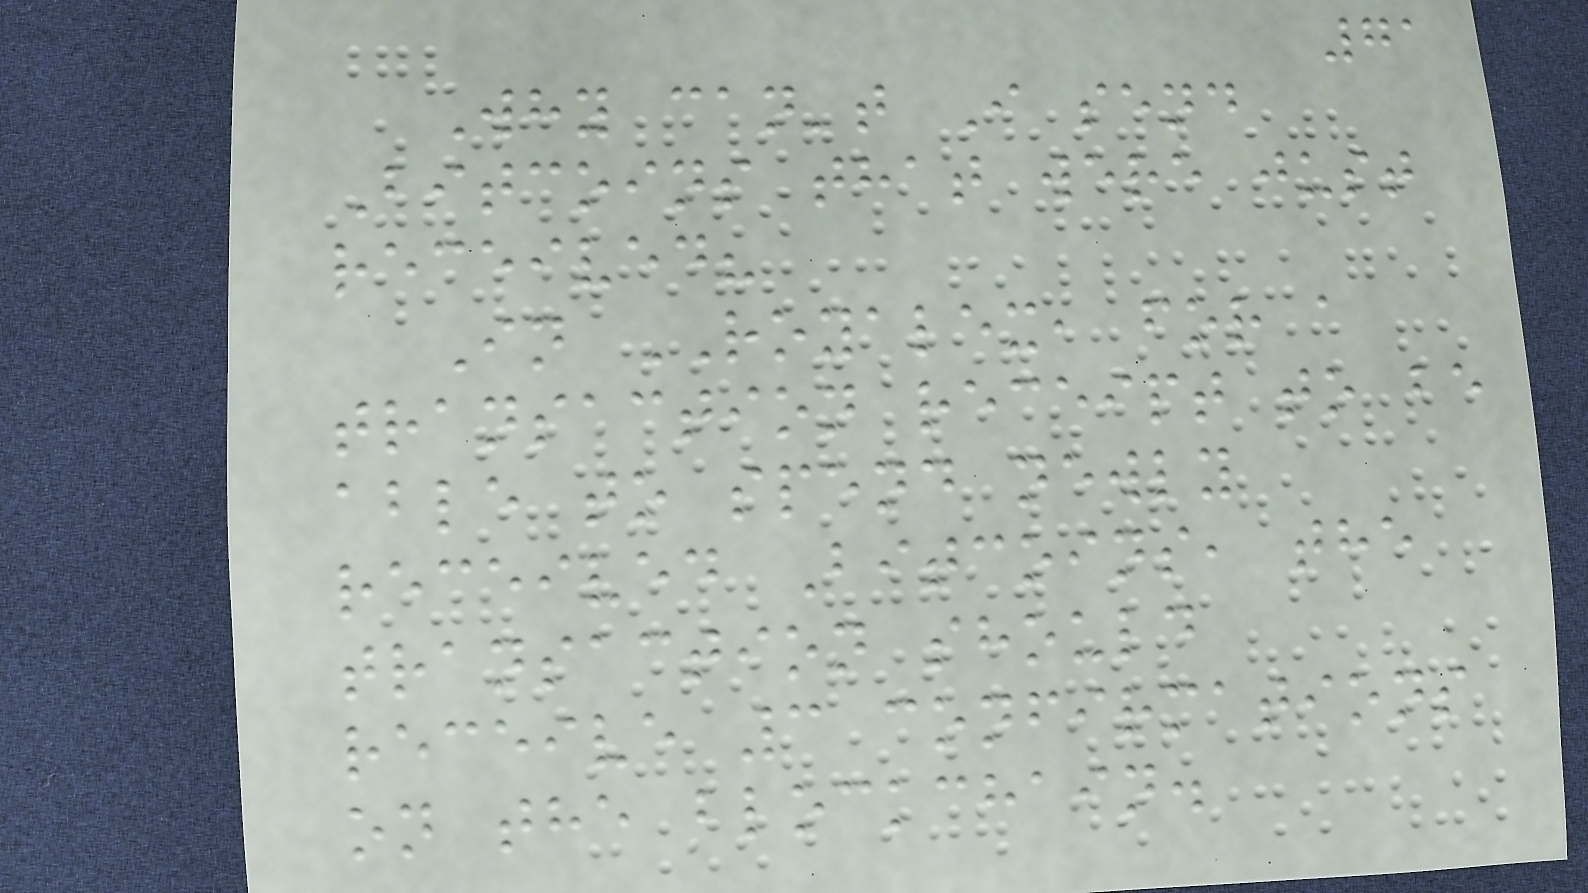71
Why can't I send
Bitcoins that were just
received?
In ROYALEX, for a
transaction receipt to be
able to spend newly
received Bitcoins, the
transaction should
receive 3 confirmations
on the blockchain.
